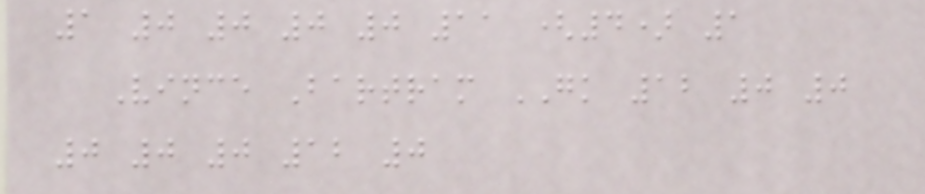1 0 0 0 0 11 (4) 1
Vince Bartram GK 12 0 0
0 0 0 12 0
